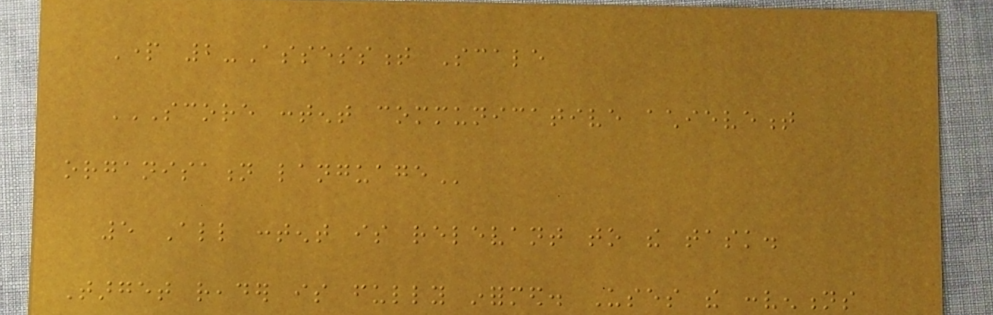Part 2-Assessment Scale
SCORE CONTENT COMMUNICATIVE ACHIEVEMENT
ORGANISATION LANGUAGE
5 All content is relevant to the task.
Target reader is fully informed. Uses the conventions
